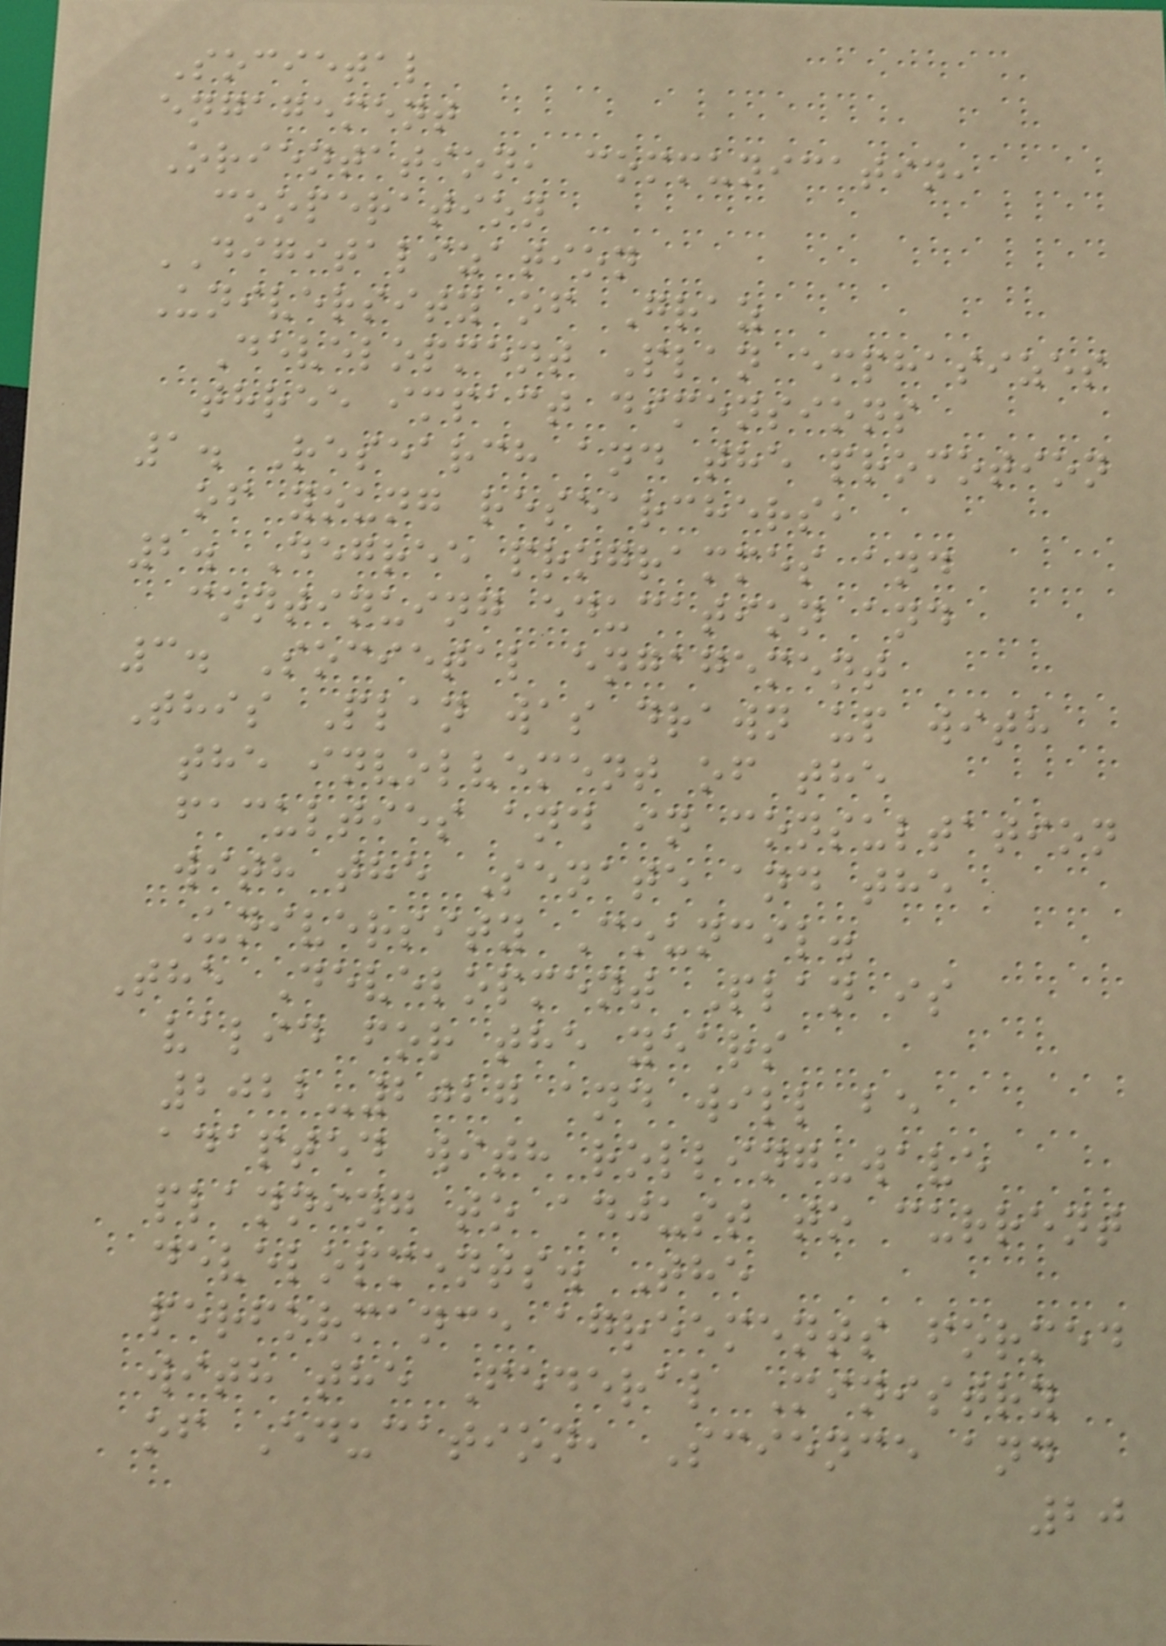Societal
engagement
Orientation, communicatin,
cooperation
DIGITALIZATION
University of Graz
Development Plan emphasizes
three impact dimensions
1. Research and the promotion
of young researchers,
2. Degree programmes and
continuing education and
3. Societal engagement
This Plan was drawn up with
the involvement of the
faculties and in consultation
with the Senate and the
University Council.
The Development Plan is
valid for the years
2022-2027 and will be
adapted with rolling-wave
planning to adjust to current
developments. The
performance agreements formed
with the Federal Ministry
of Education, Science and
20
